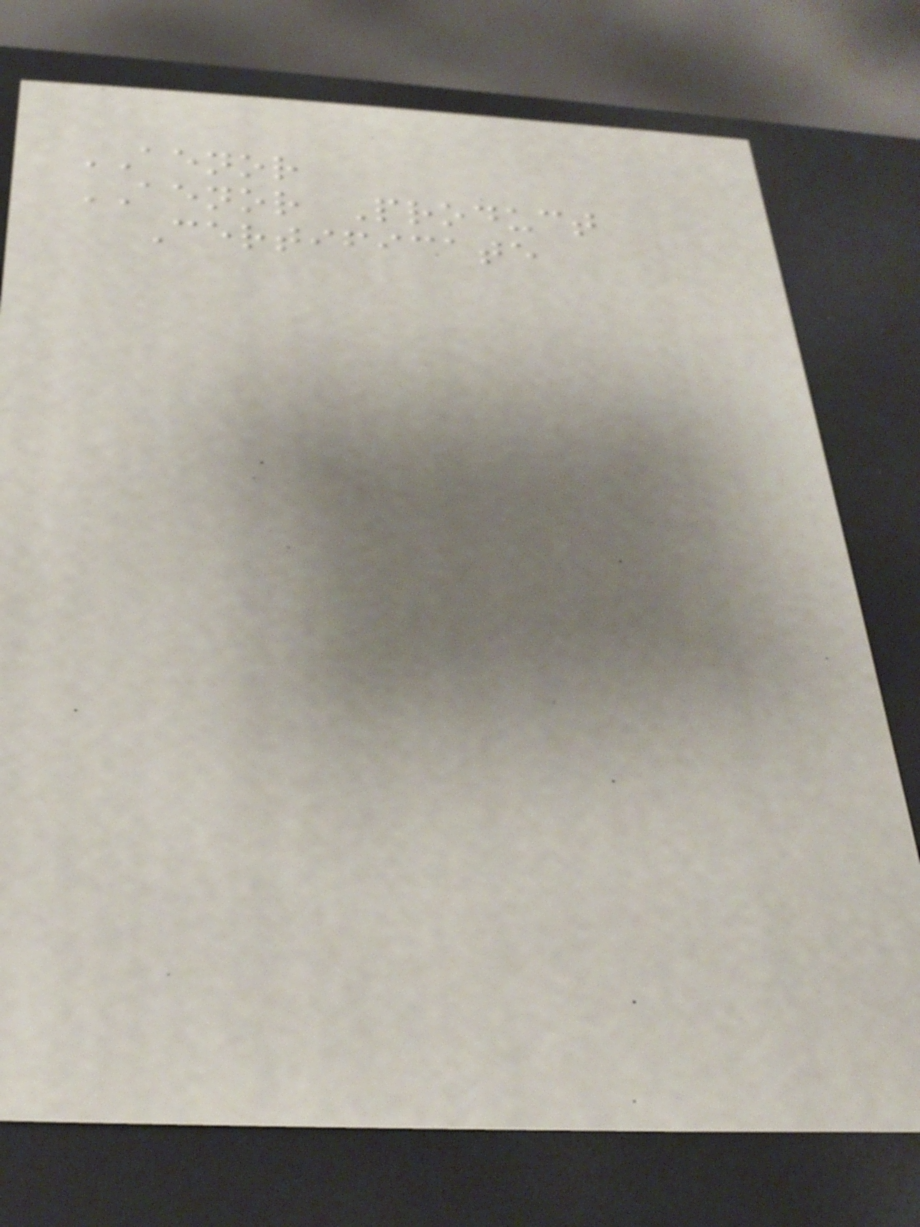AENOR
AENOR Product
Certificate
